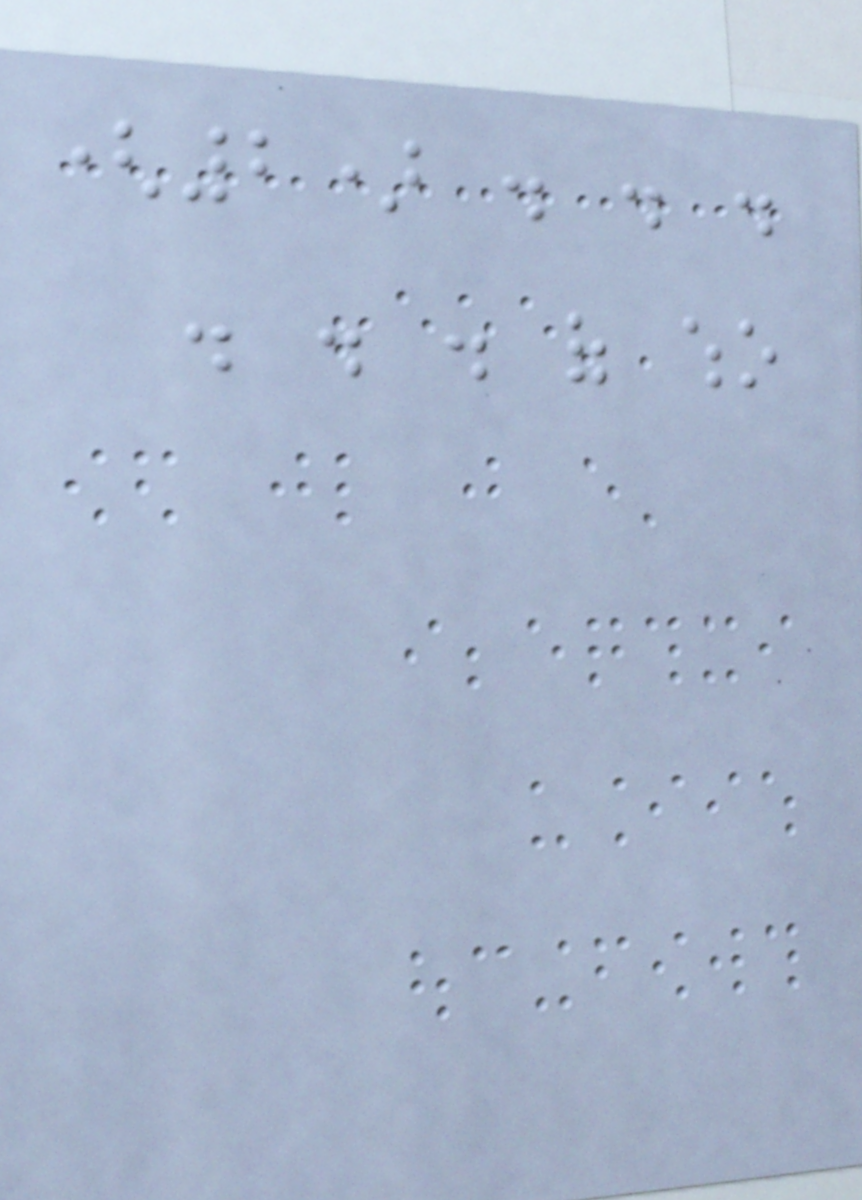(2) . . .
. . . of who
